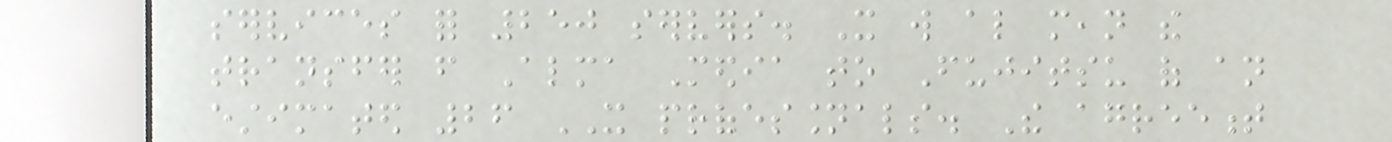services for 250 servers. It will also mean the
transfer from Alma Media to Fujitsu of an
estimated 26 IT professionals. The agreement
